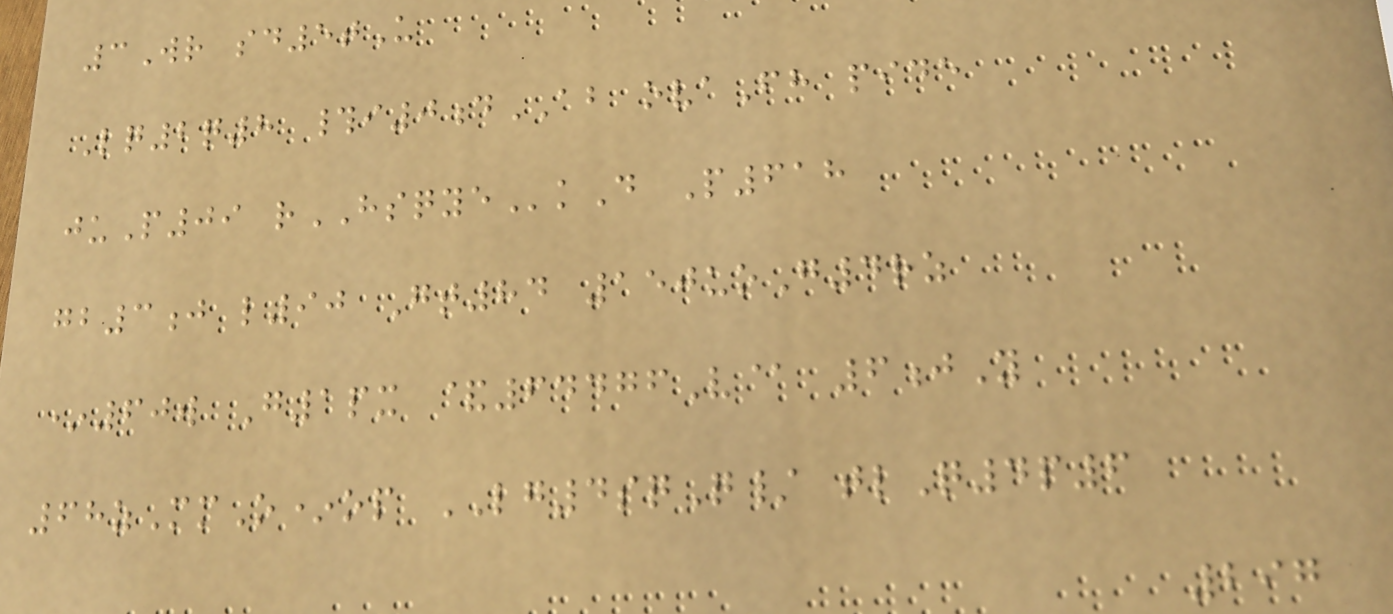3Wr sd5tU
Lq2q8 #i0dAB ovaFh pide
juP09 rHSQYEkD P618
gb3j l90 Gt84 150uoG4rz
*60w G1px &64476V@ 6jY
68zMmO*op LG4sqQ/ tlQ4p6
297
